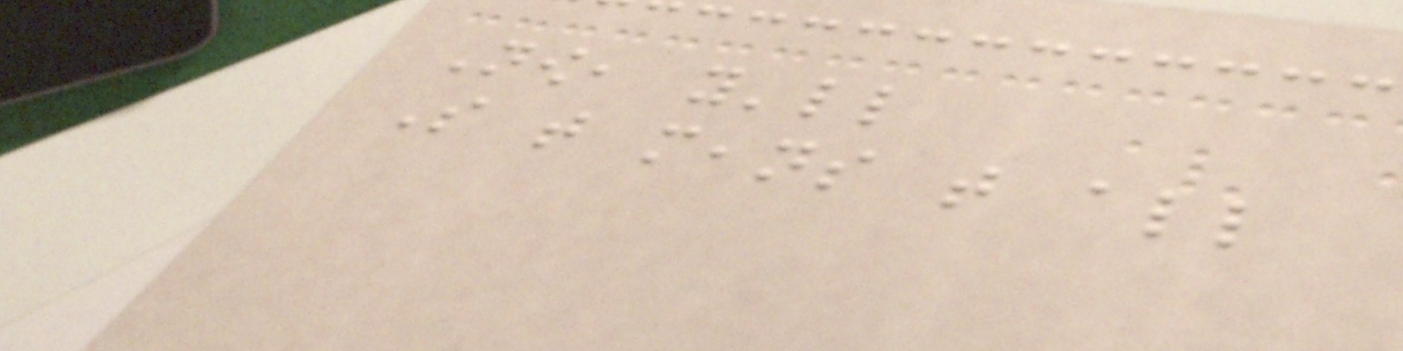Now, you'll
So that means that all
